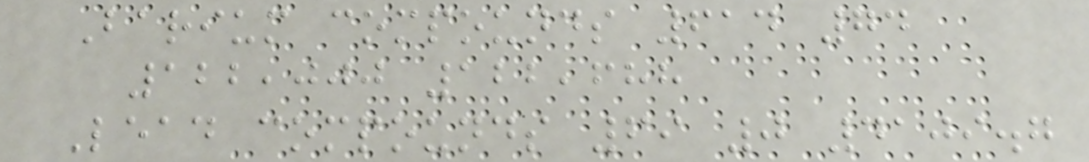Barium compounds 614 74
122,000 122,688
Lead compounds 69 0 4109.7
